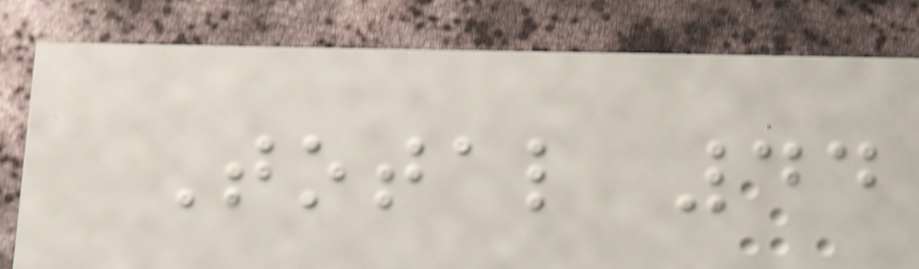Total 44
